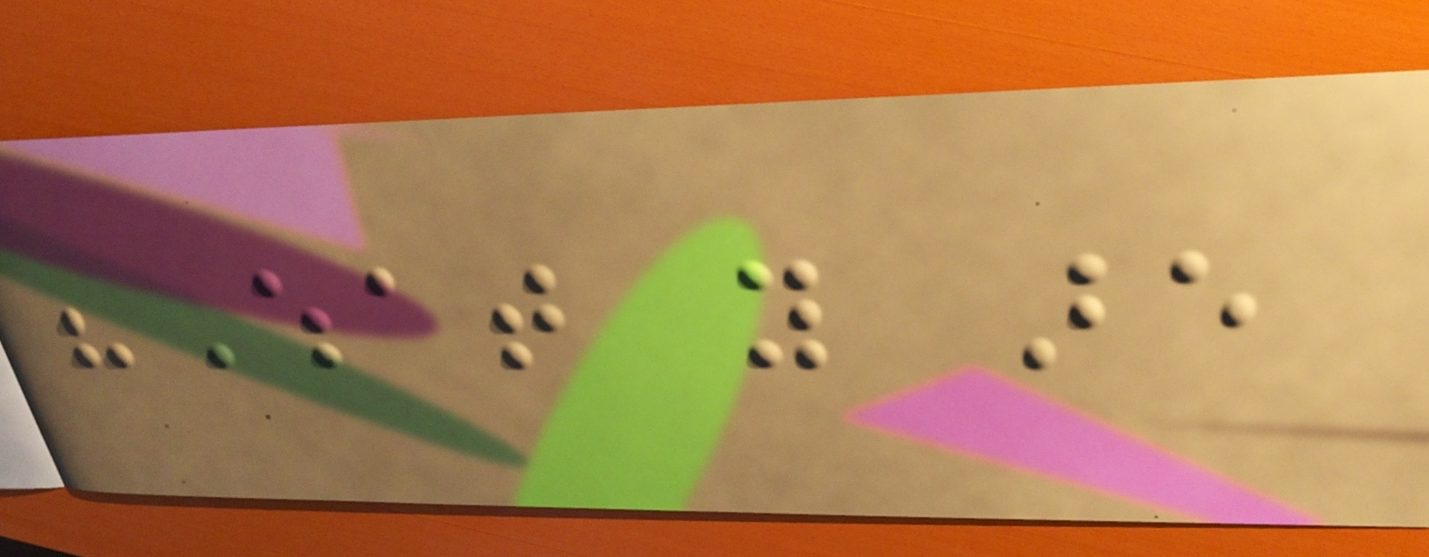"What you are
